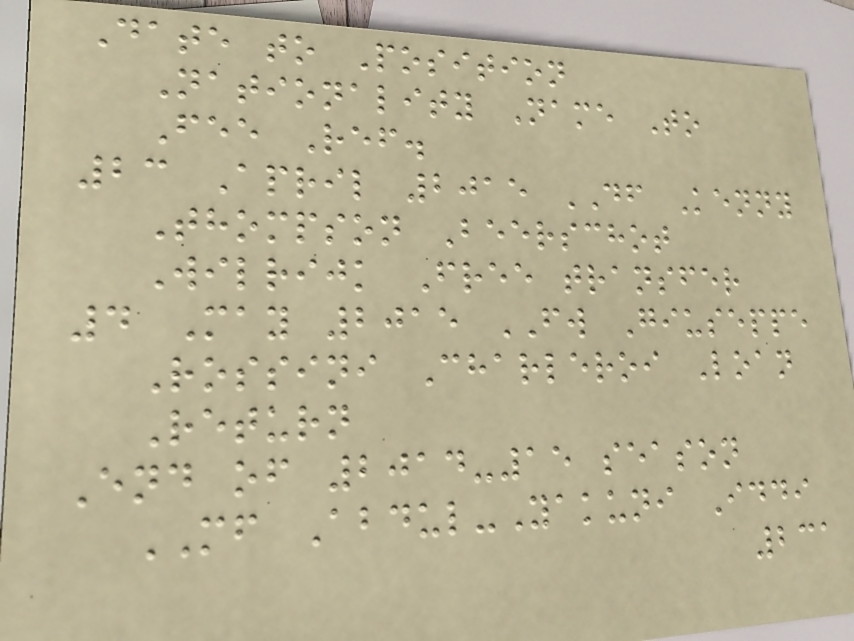Date to Position
Nationality Name To
Fee Ref.
23 April 2015 DF Kenny
Thompson Beerschot
Wilrijk Free transfer
4 May 2015 FW Giuseppe
Rossini Charleroi Loan
Return
End of 2014-15 season
MF Abdul-Yakuni Iddi
231
